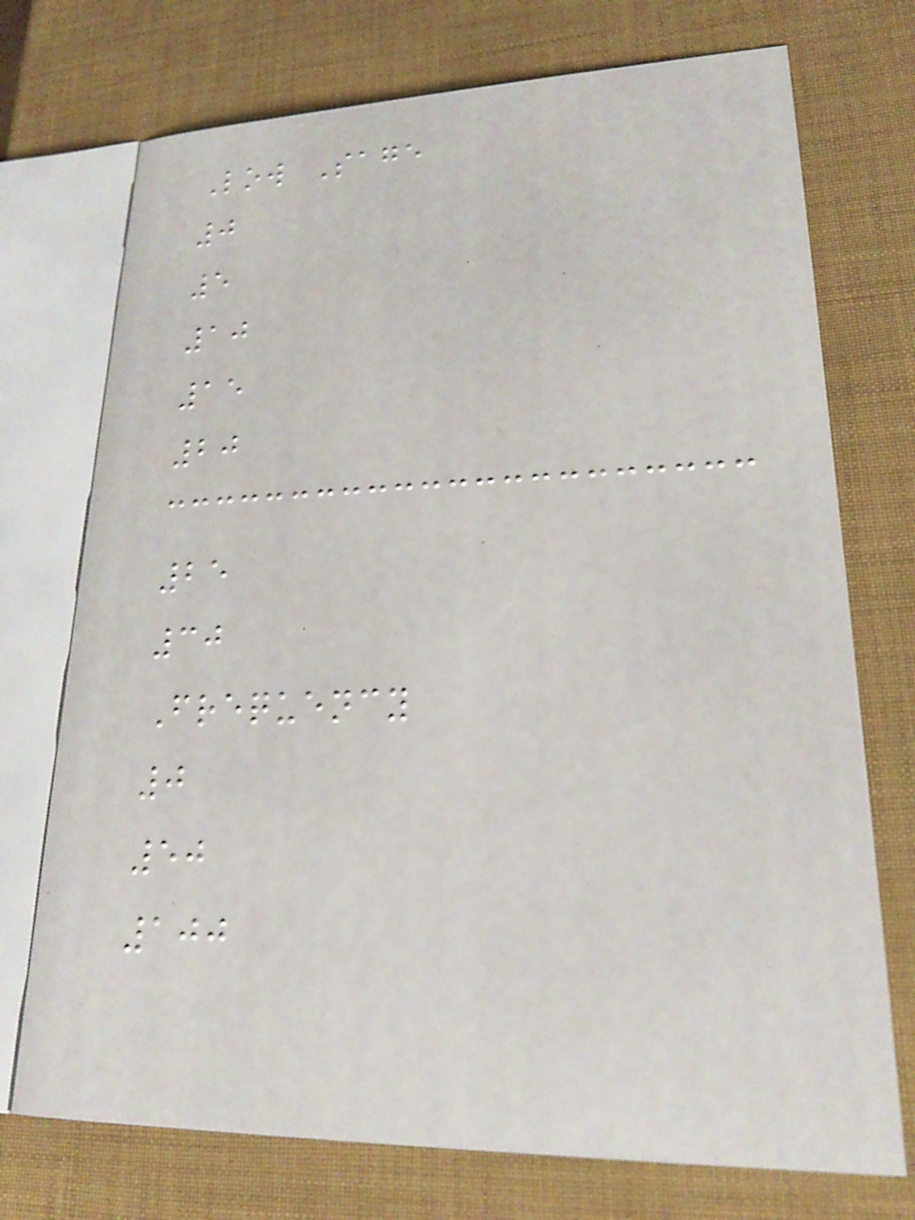Low Sage
0
5
10
15
20
25
30
Frequency
0
50
100
